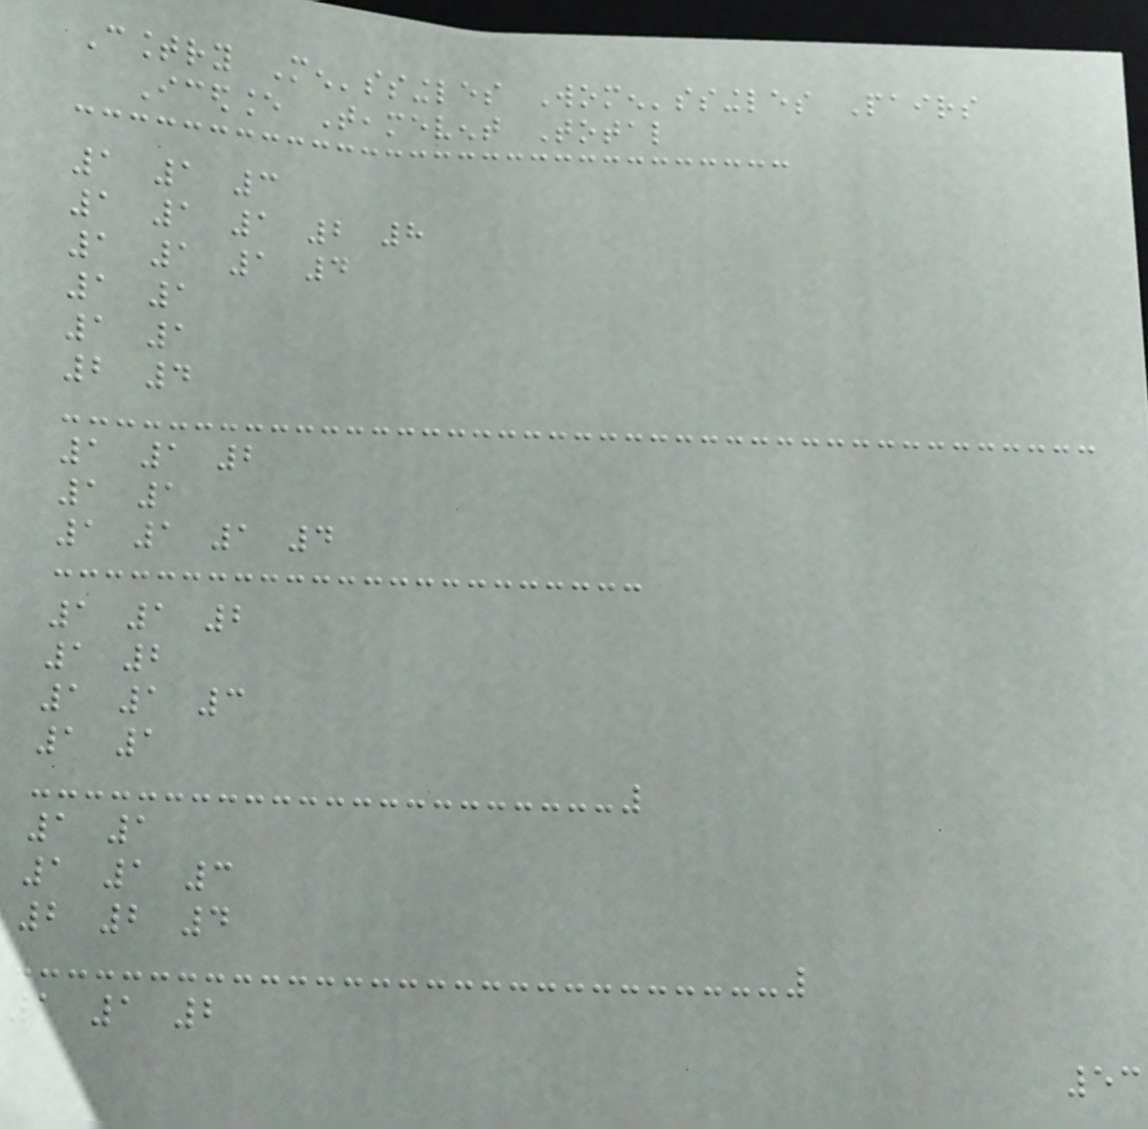Country Men'ssingles Women'ssingles Pairs
Icedance Teamevent Total
1 1 3
1 1 1 2 8
1 1 1 4
1 1
1 1
2 4
1 1 2
1 1
1 1 1 4
1 1 2
1 2
1 1 3
1 1
1 1
1 1 3
2 2 4
1 1 2
53
